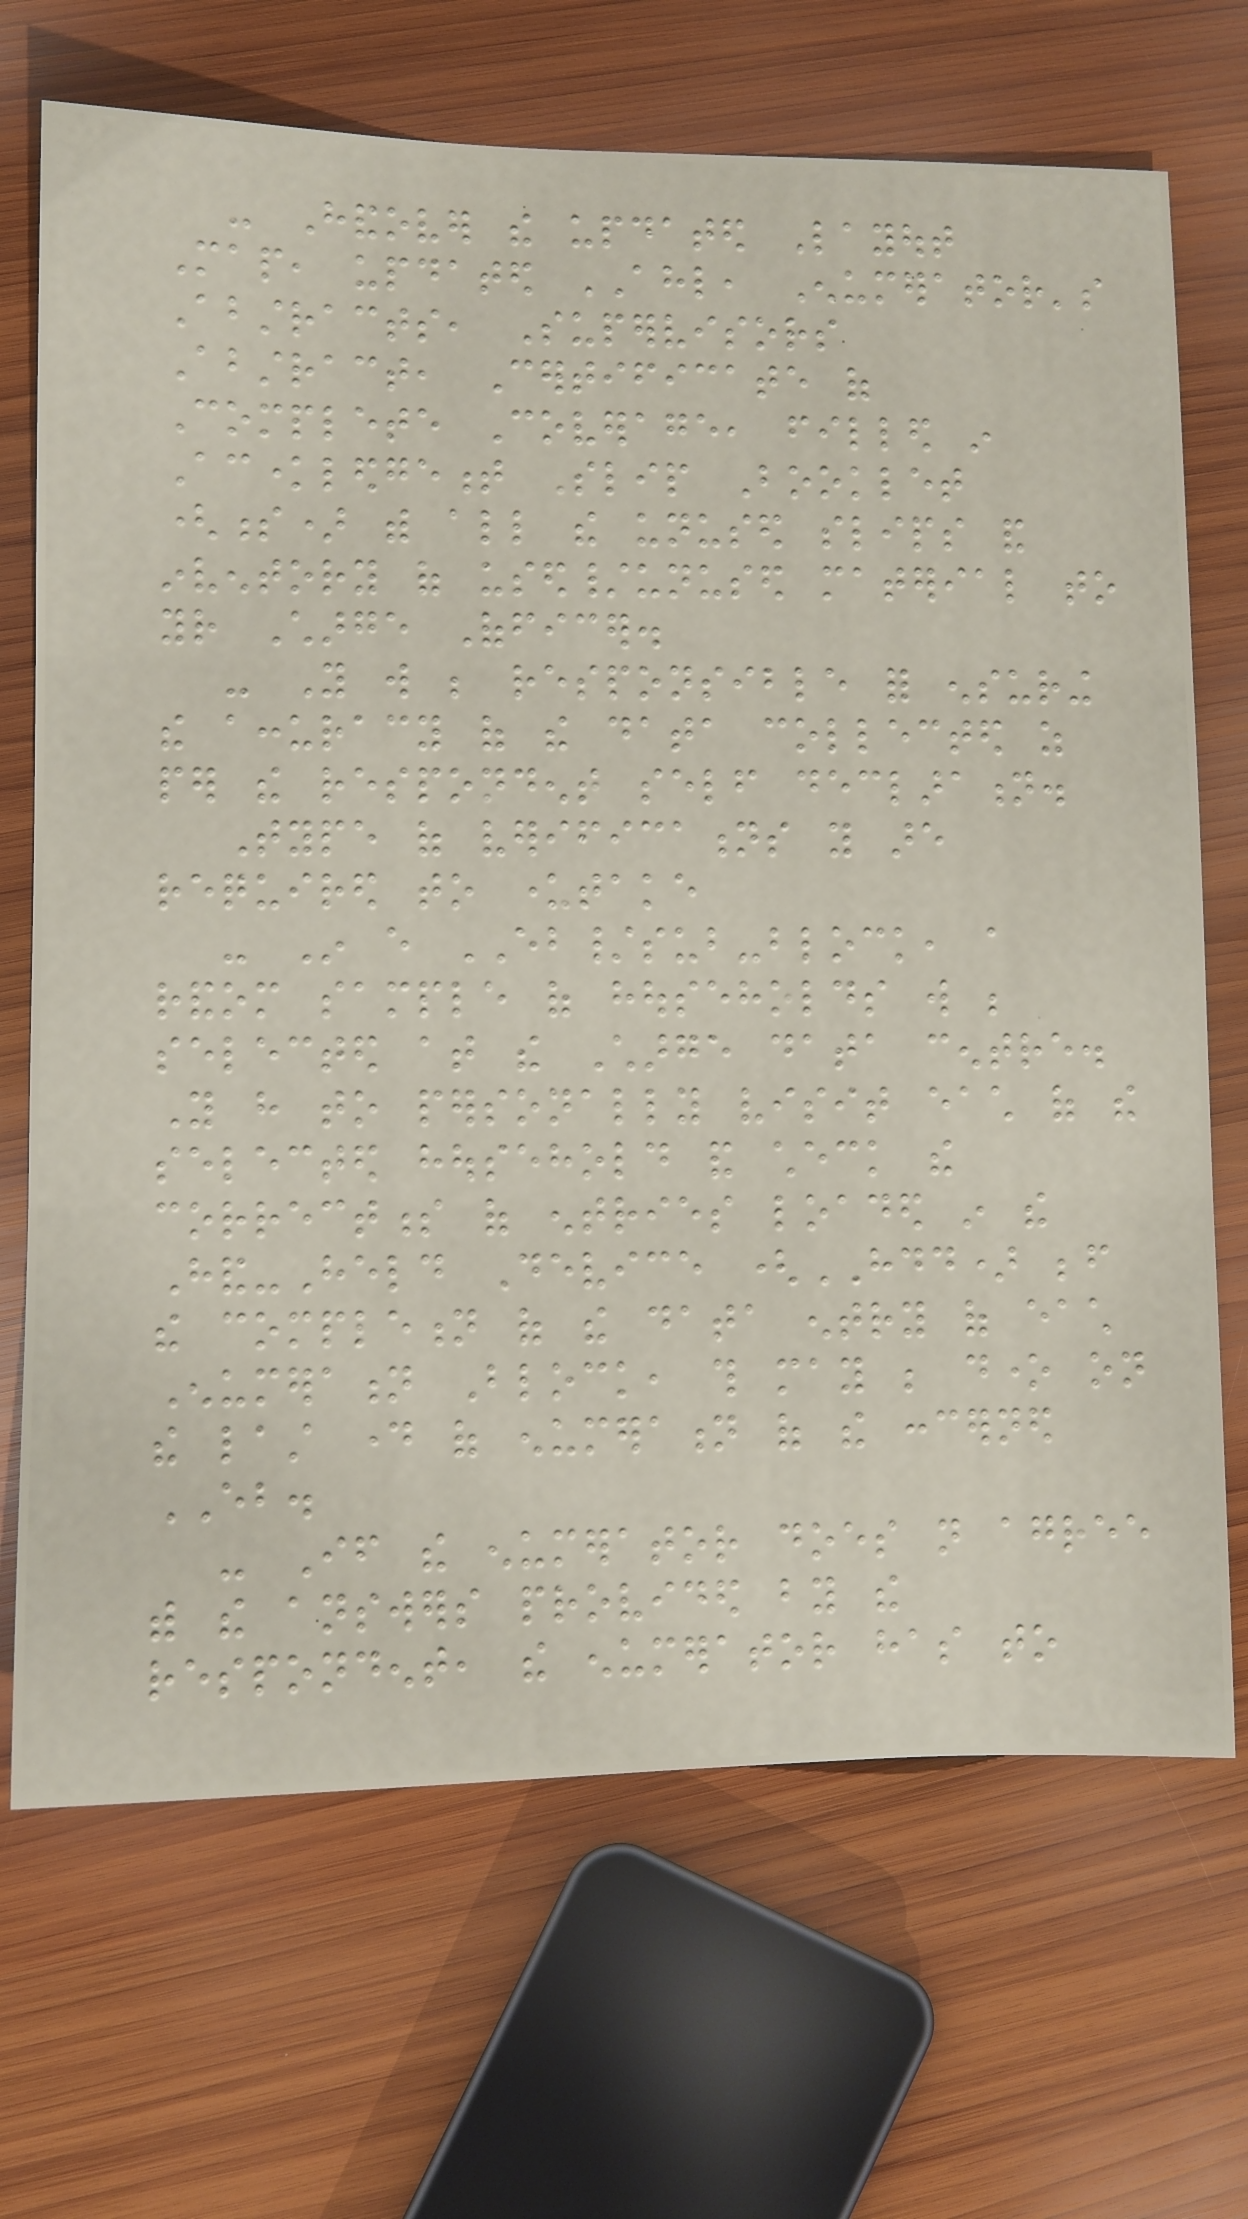- Handover the updated Layout
Map, updated AHL, Enumerator's
Abstracts, Supervisors
Abstract, Certificate of
Complete Coverage, filled in
Acknowledgement Slip Booklet
(s) with all the unused slips and
inventory of used/unused material to
your Charge Officer.
- You will be responsible for ensuring
the accuracy of the data collected as
per the respondent self declaration.
Type of verifications you are
required to undertake
- In every EB/sub-block, a
random sample of households will be
selected at the Charge data centre.
You have to personally visit each of the
selected household and check the
correctness of entries loaded in the
Hand-Held Device (HDD) before
the completion of the data entry of each
Enumeration Block, this may be done on
the last day of enumeration of the concerned
EB.
- If the enumerator does not agree
with the answers provided by the
respondent, the enumerator has to
